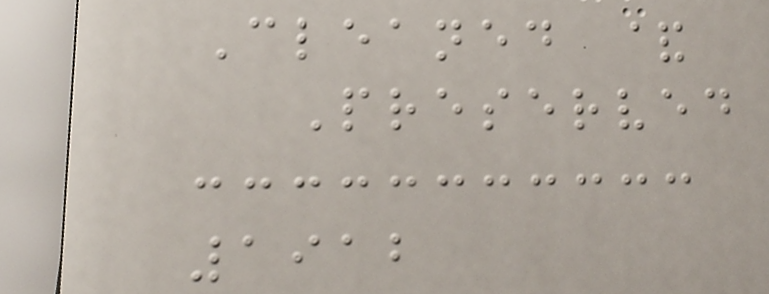Cleaned &
Preserved
1912
